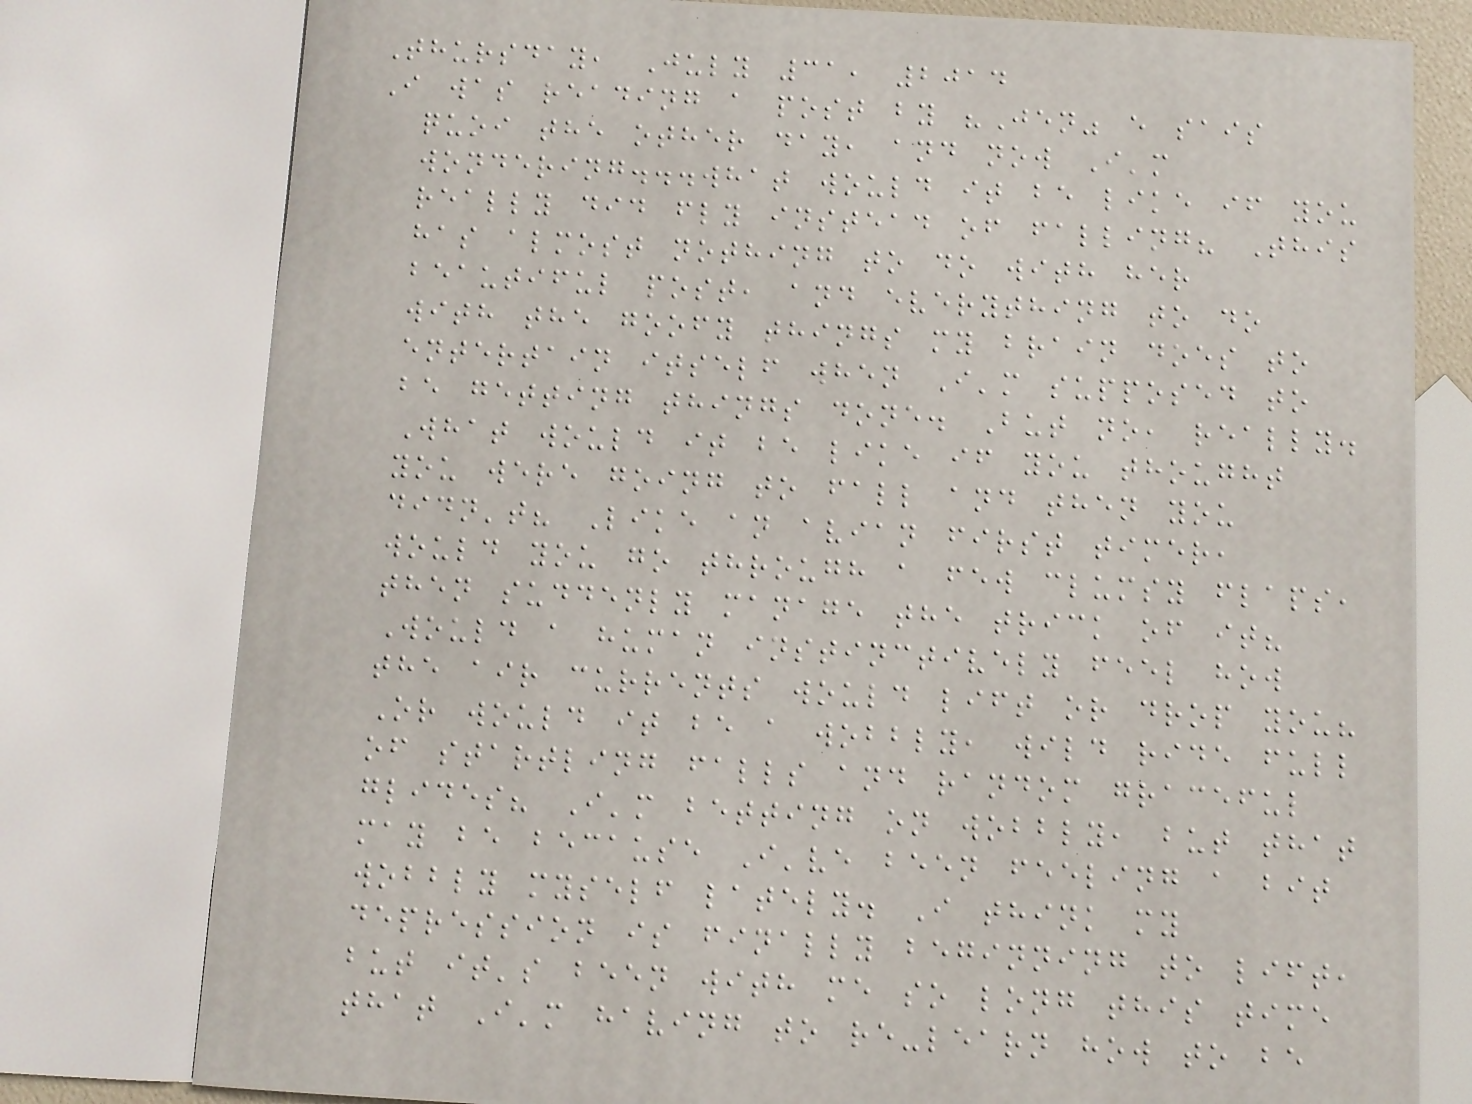Thursday, July 31, 2014
I was reading a post by "Jen" e sais
quoi the other day, and now I'm
wondering...what would it be like if you
really did fly instead of falling? This
has almost nothing to do with her
beautiful post, and everything to do
with the goofy things my brain does to
entertain itself when I'm supposed to
be getting things done. But no, really.
What would it be like if you thought
you were going to fall and then you
didn't? Like an avian first timer,
would you go through a few clumsy flaps,
then suddenly manage the trick of it?
Would a human instinctively feel how
the air currents would lift or drop you?
Or would it be a wobbly, wild ride full
of startling falls and random graceful
glides? I'm betting on wobbly, but that
may be because I've been feeling a bit
wobbly myself lately. I think my
depression is finally beginning to lift,
but it's been with me so long this time
that I'm having to re-learn how to be
